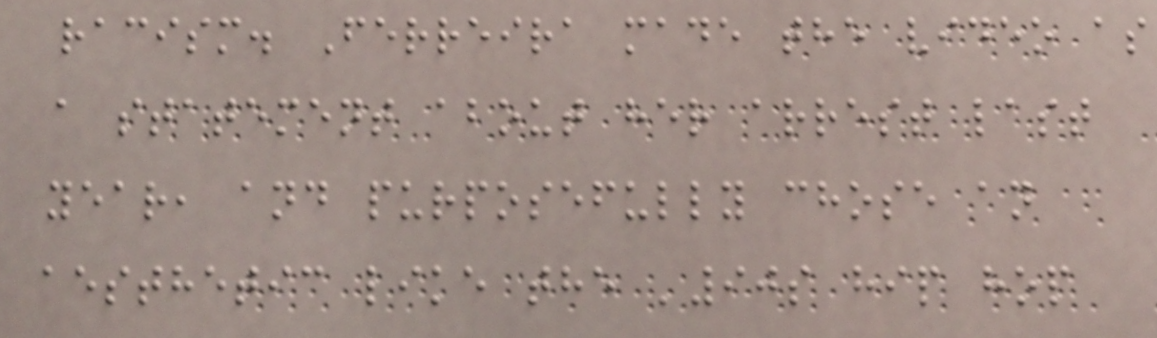racism. Ferreira made the video as
a statement about her arrest last
year, and purposefully chose an
aesthetic like the '90s hip hop
